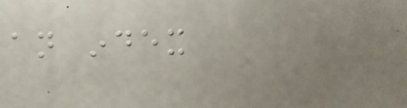an index
